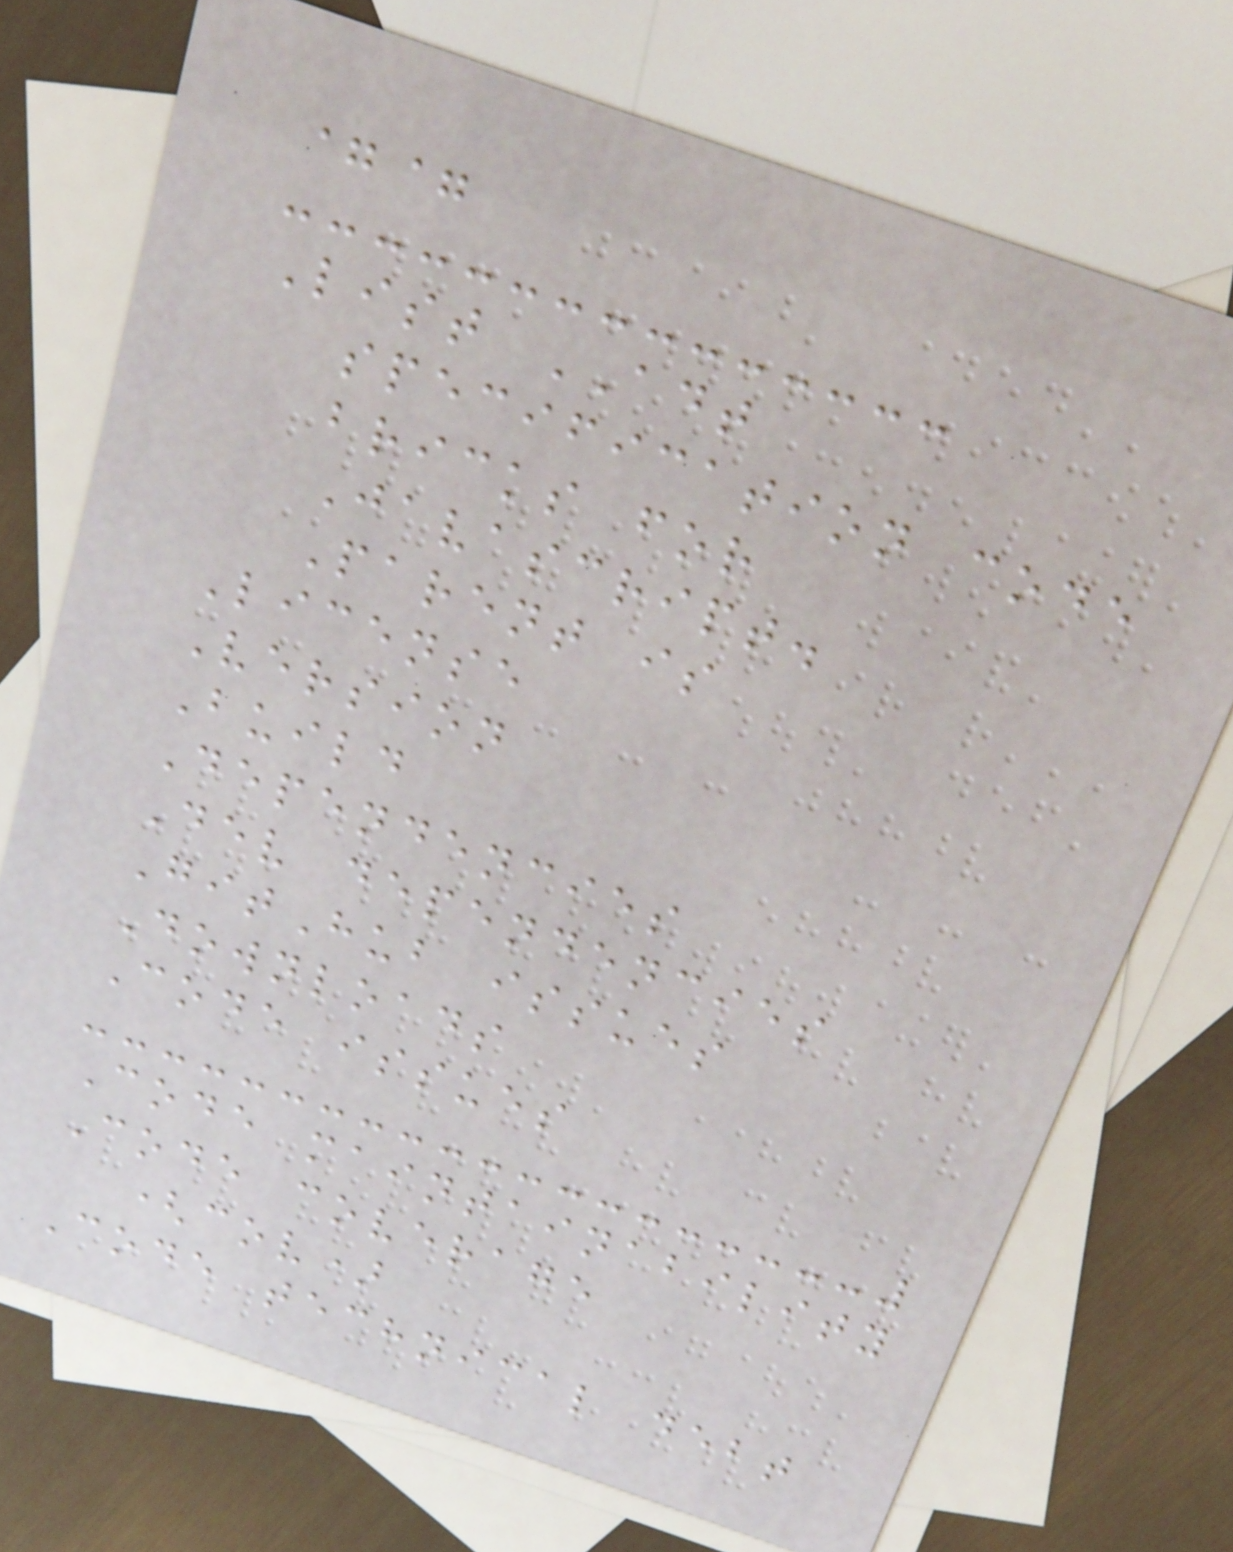==
List ADT
specification code
bricks for
Javascript.
Parent is
License
Version
Build
Dependencies
Dev dependencies
GitHub issues
Downloads
Code issues
Code maintainability
Code coverage
(cov)
Code technical debt
